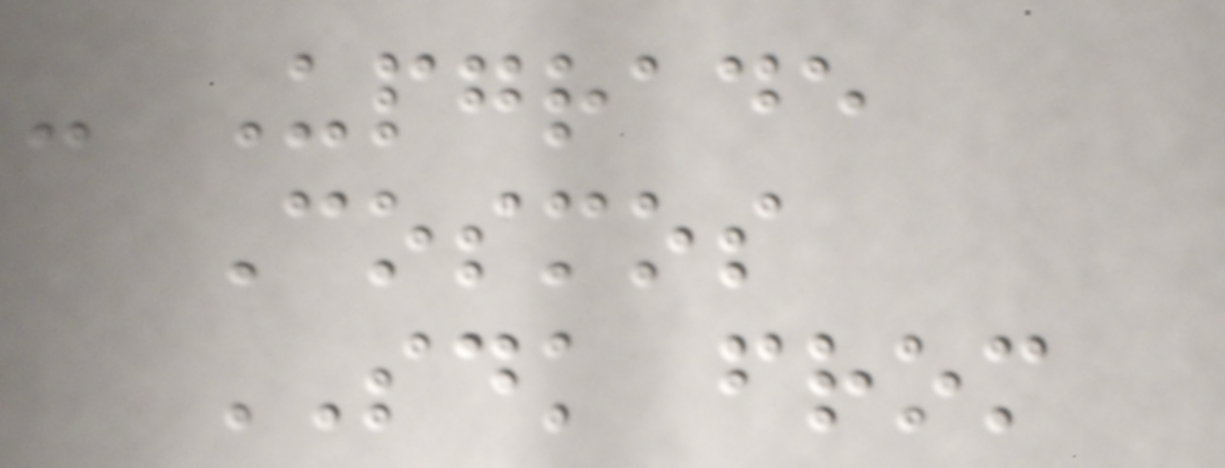- Upgrade
Cosmos
SDK from
